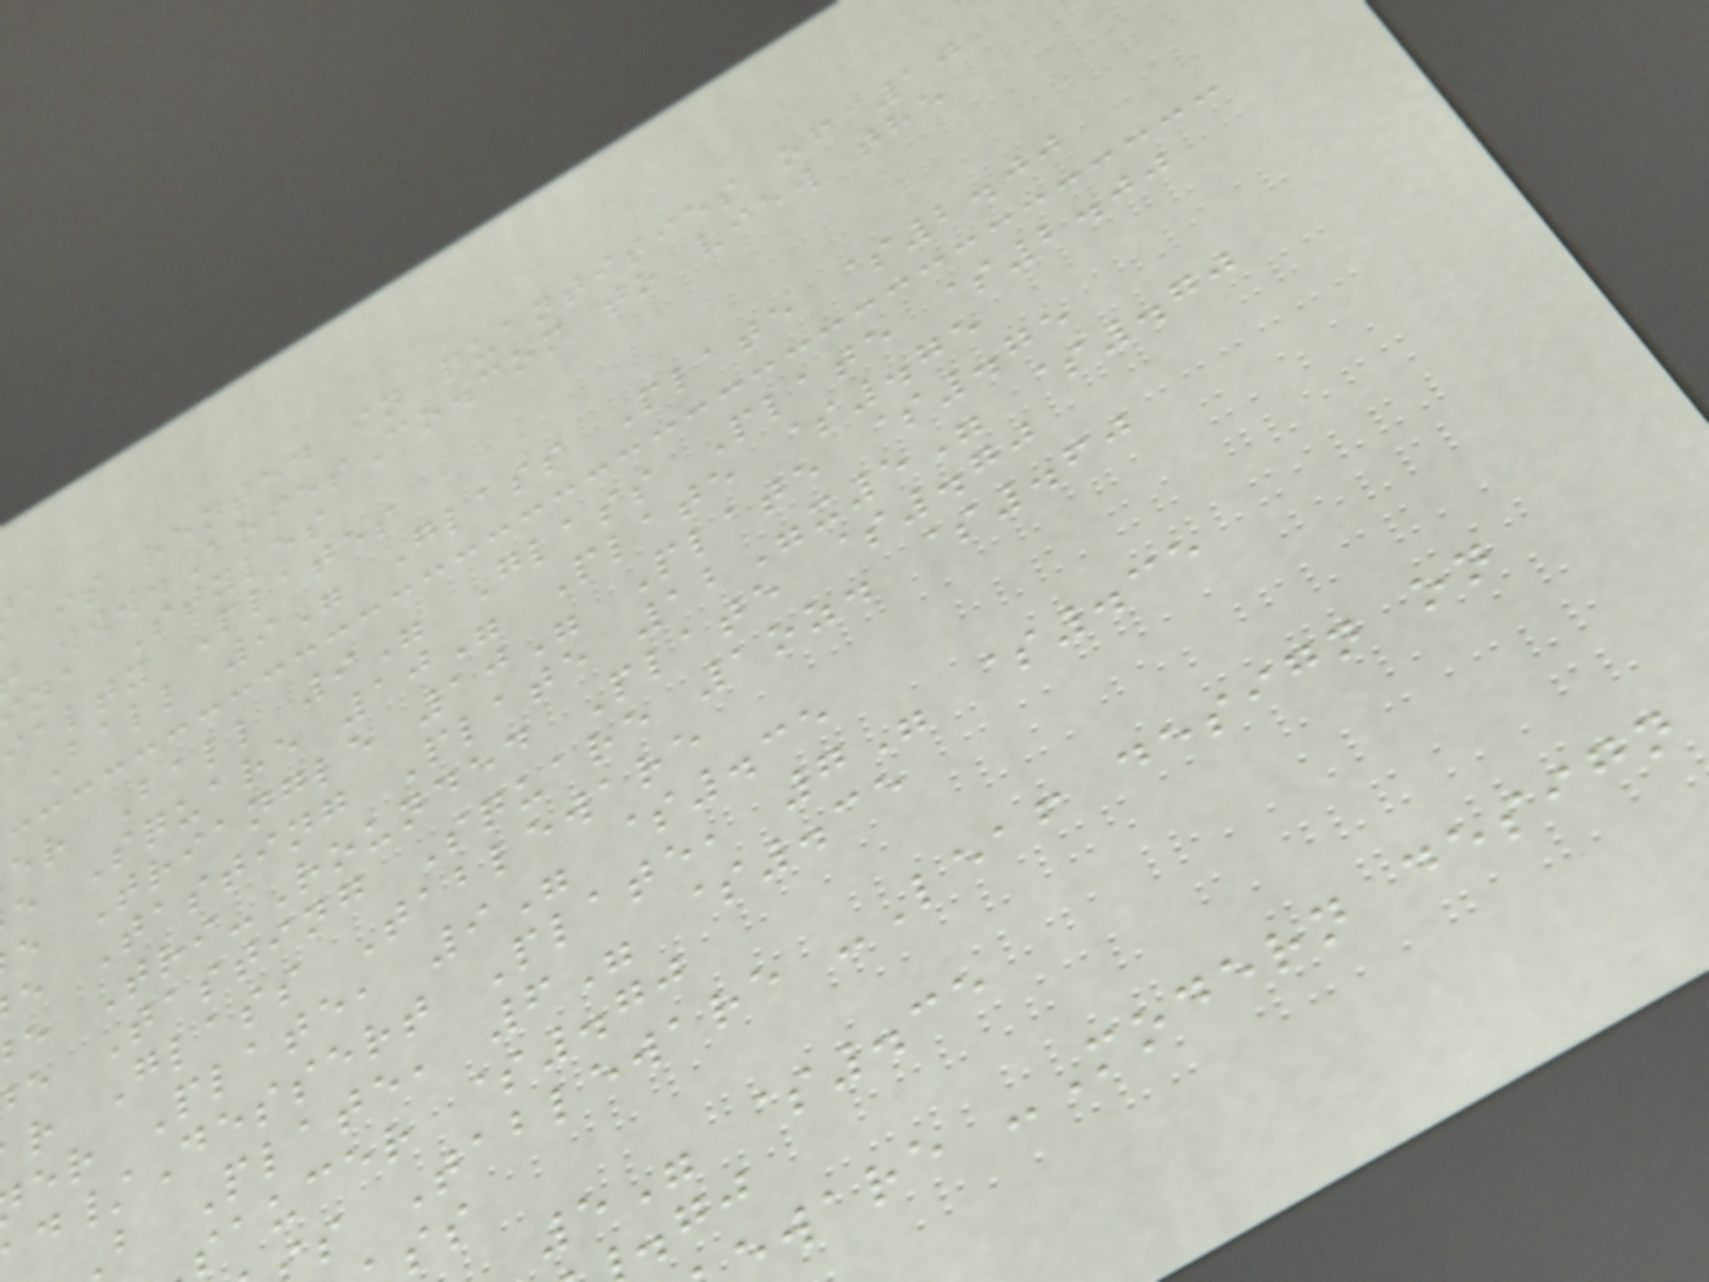is rented in quantities of 10
www.AriesCo.com to view the
na Styles
ialty Plates
Ball 9" Glass Plate $2.00
er Ball 9" Glass Plate $2.00
e Square 10" Plate $.75
e Triangle 10" Plate $.75
e Tasting Plate 12"x5" $.70
e Tri-Rounded Plate $.70
e Tasting Square 1oz. $.60
r Glass Tableware
er Plate, 9" $.35
d/Dessert Plate, 7" $.35
b Plate, 6" $.35
saucer $.70
s Tableware -Leaf design on
5" $.35
ware -Modern design
